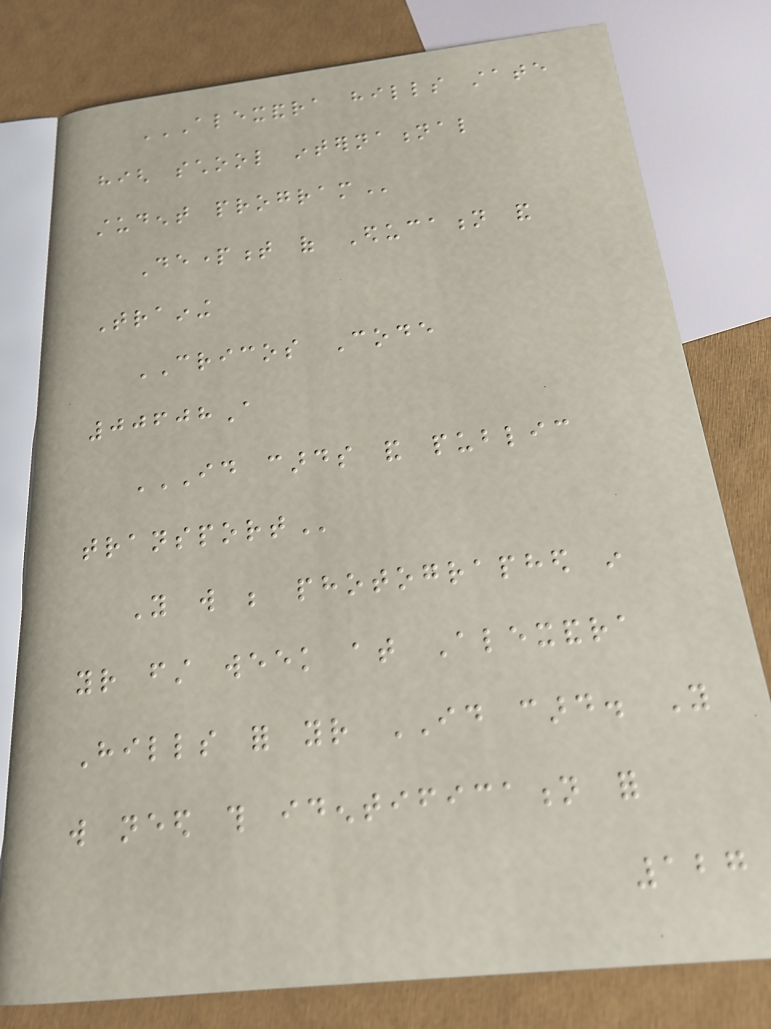ALEXANDRA HILLS STATE
HIGH SCHOOL INTERNATIONAL
STUDENT PROGRAM
Department of Education and
Training
CRICOS Code
00608A
ID CARDS AND PUBLIC
TRANSPORT
You will be photographed in
your first week at Alexandra
Hills for your ID card. You
will need this identification for
127
